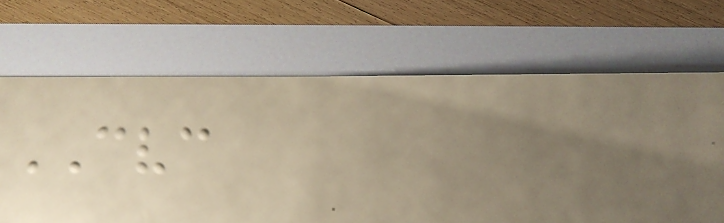CVC
